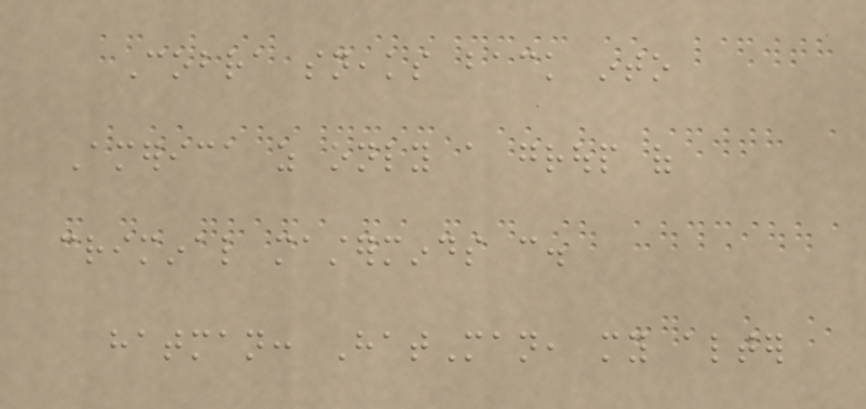Cobra sneaks back into
America as only a group of
criminal masterminds can.
hatman: HatMan, my alter
